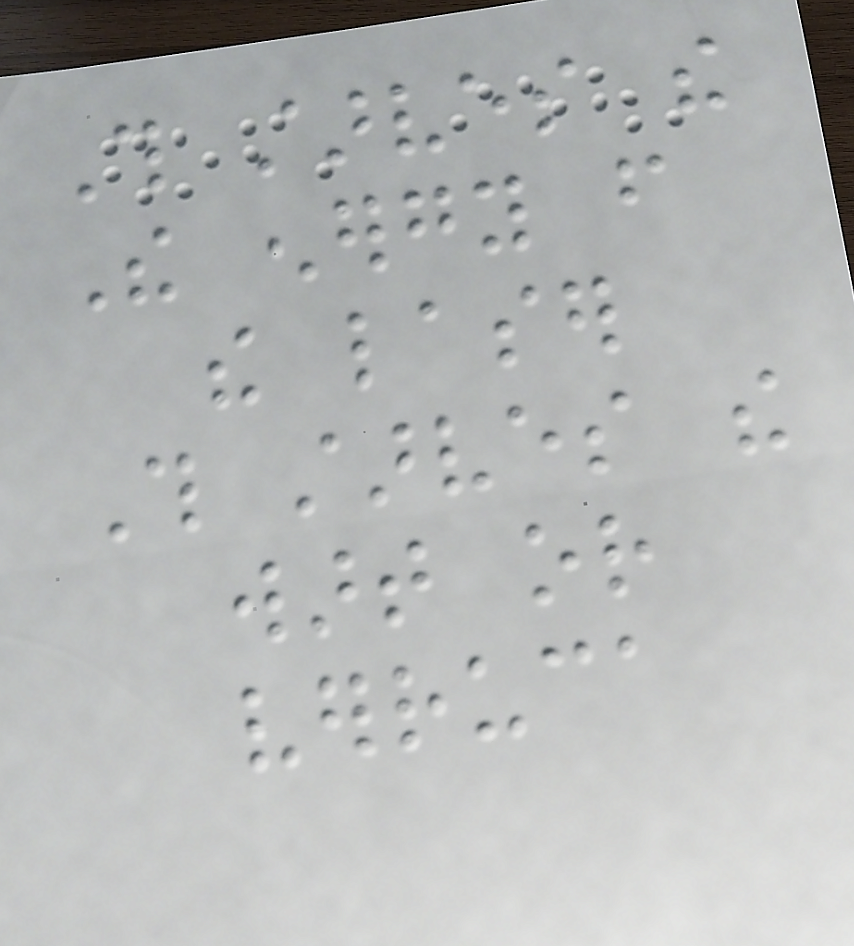This starves the
The energy from
the laser
This starves the
wart or
verruca
